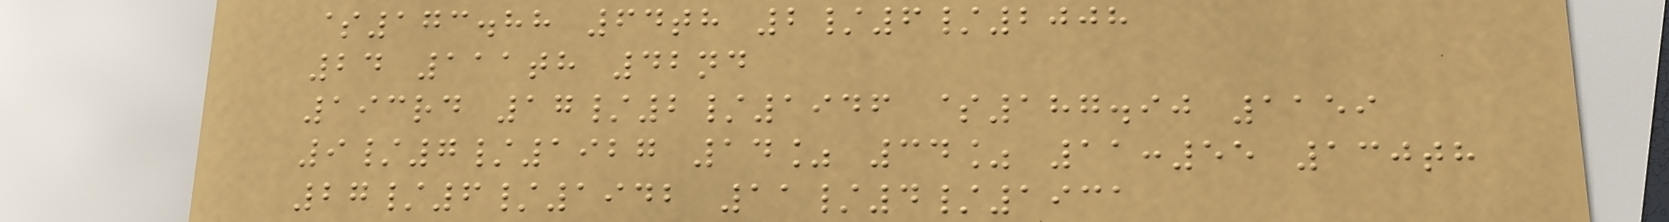$173.88 64th 2/6/2008
24 111th 42nd
193rd 17/2/1946 $187.90 1159
9/7/1927 14% 34% 11:55 130th
27/6/1942 11/4/1931
